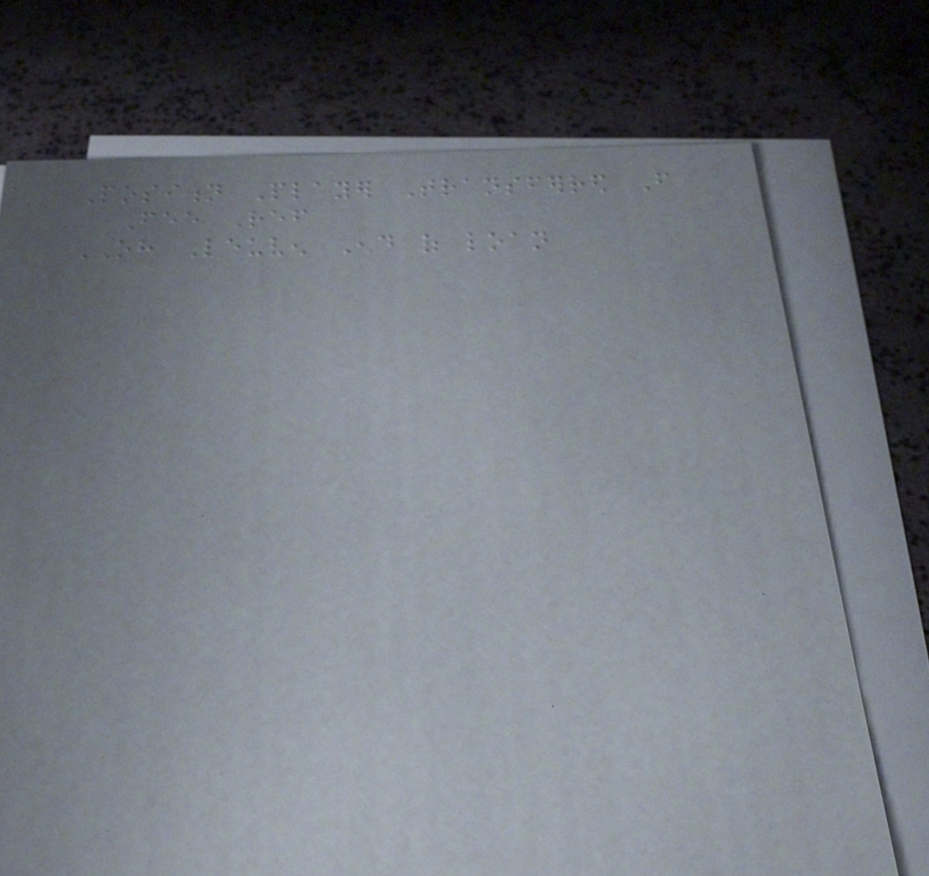Position Player Transferred From
Fee Ref
OH Leuven End of loan
